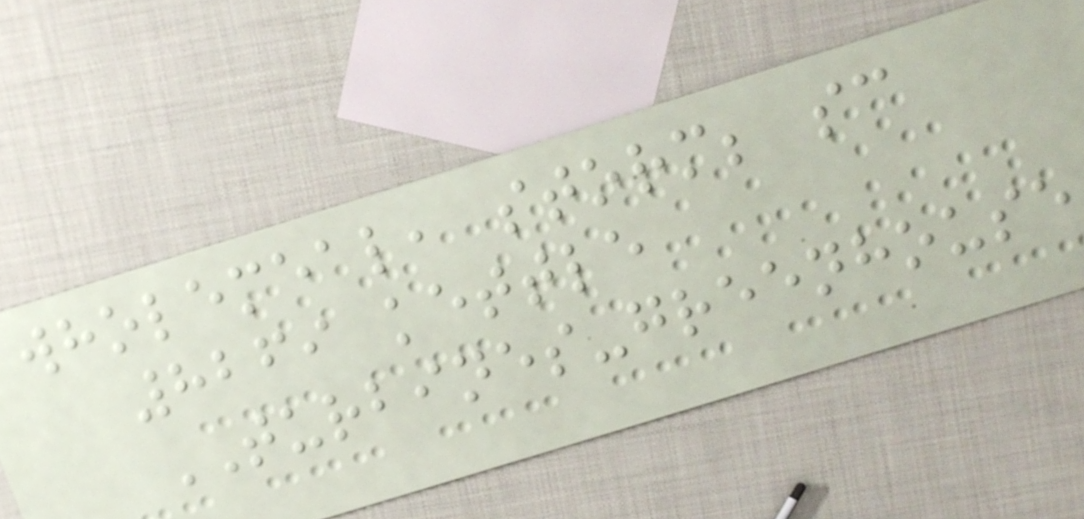wholemeal, storm; sc
8269 kettle
TURBINES-greenhouse
